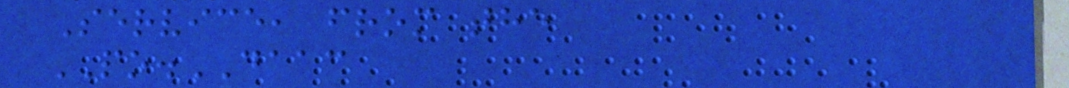Service, from the
PO.DAAC
